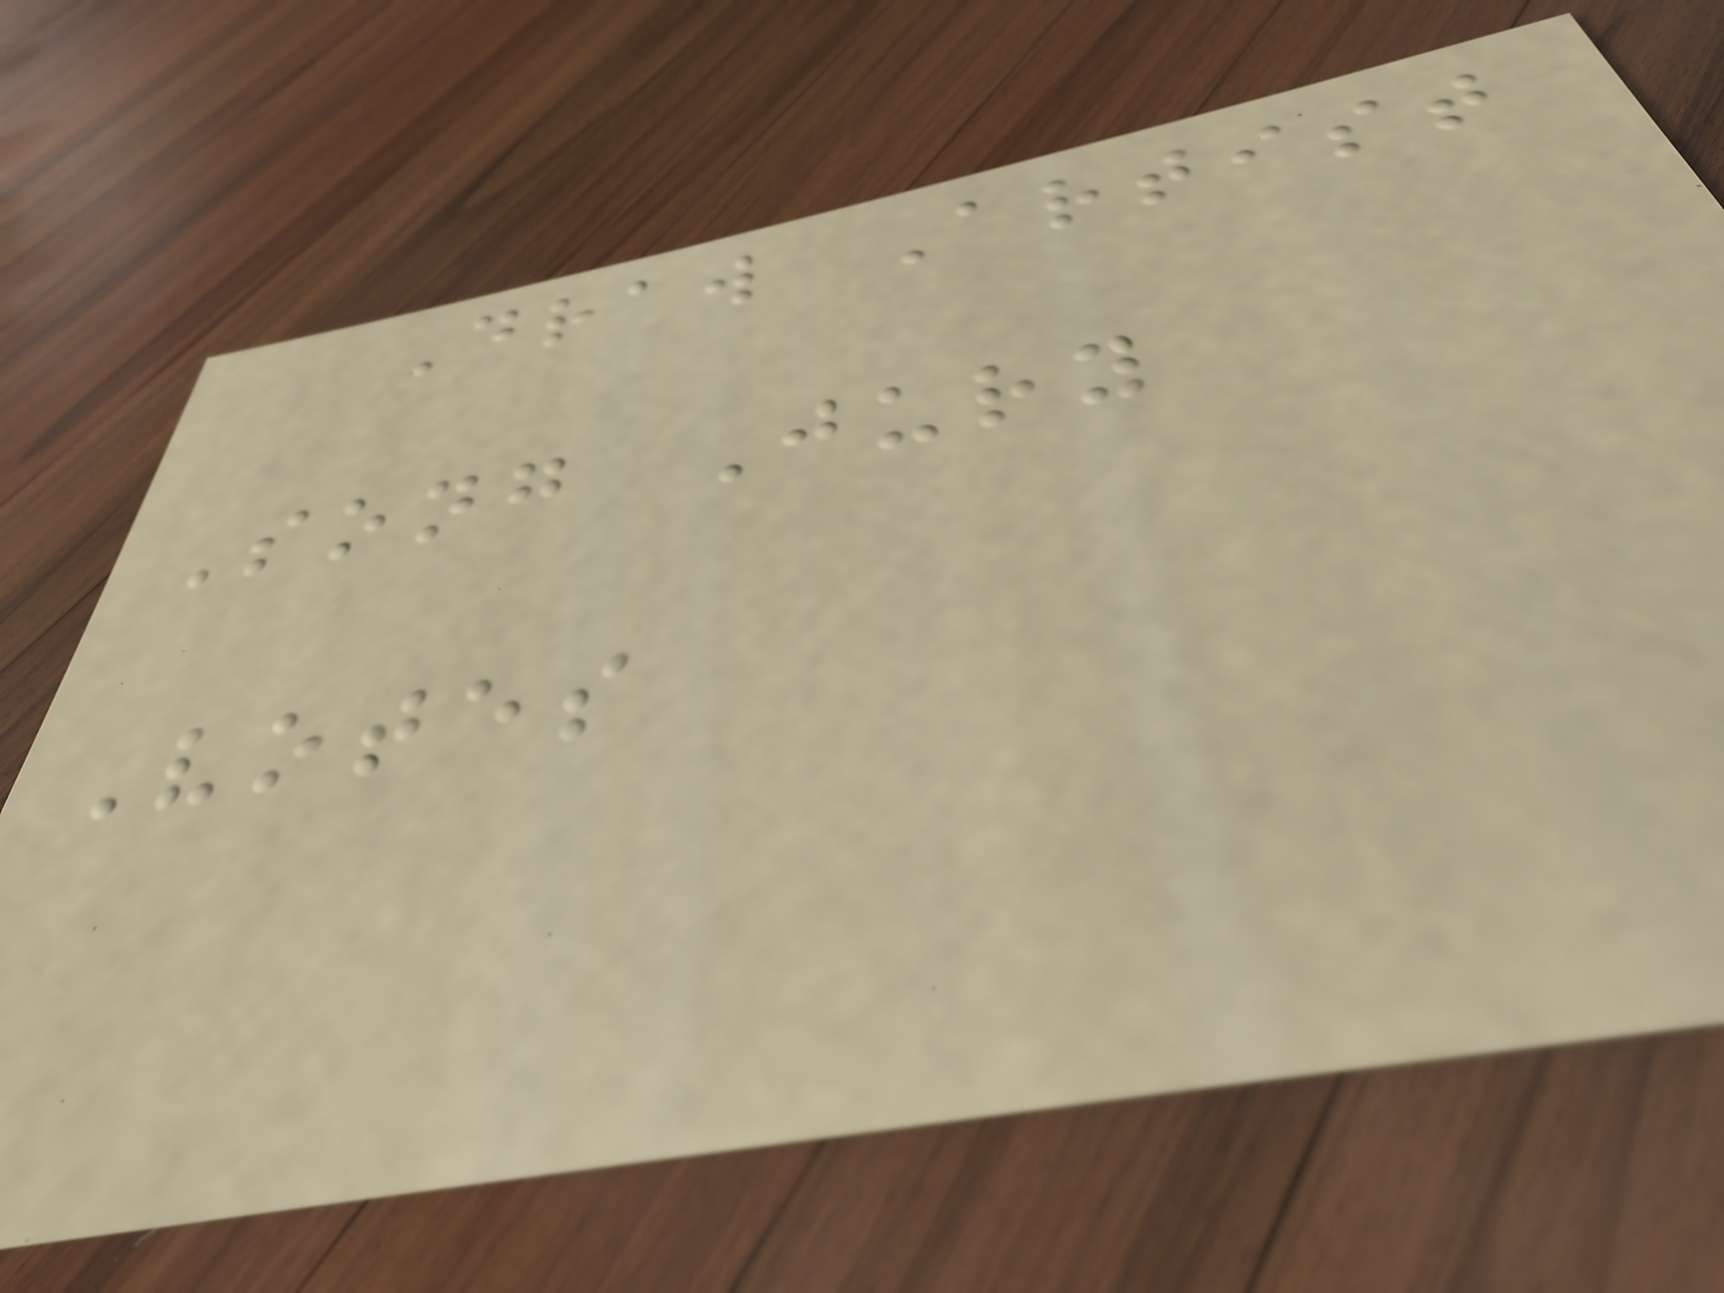Draw Artist
Song Jury
Votes
